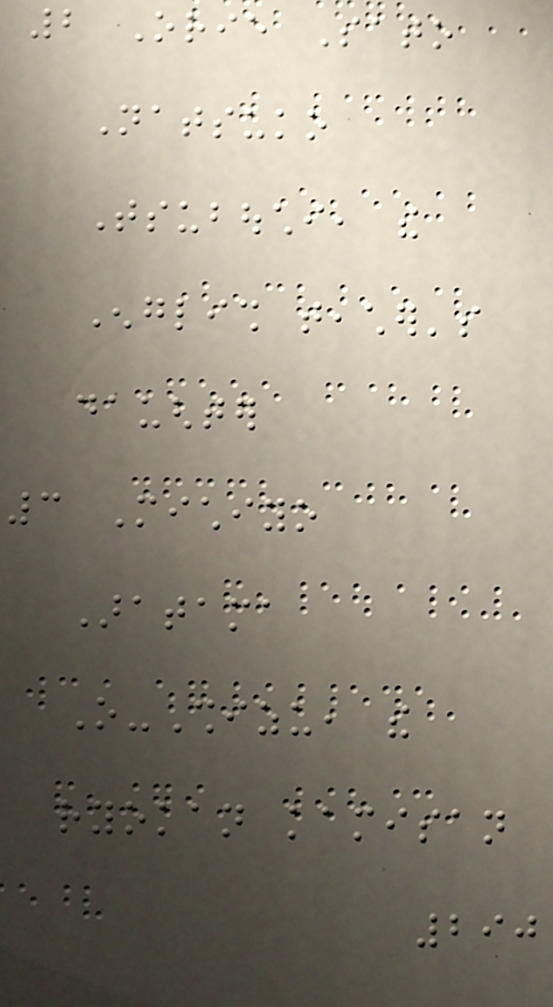2 Orie Sato
Natsuko
Tsubouchi, the
English teacher's
daughter
3 Michiyo
Aratama
O-Shizu, the
ryokan kamisan
290
